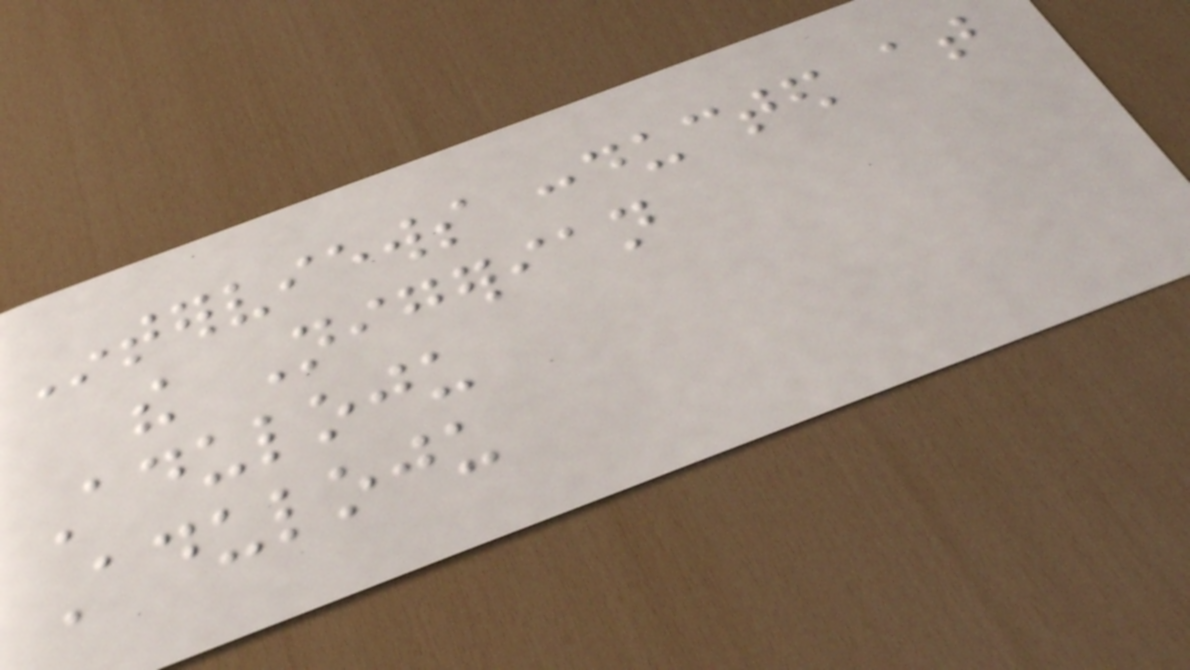Interviews conducted at
the Nigerian
Aduloju
Aduloju
